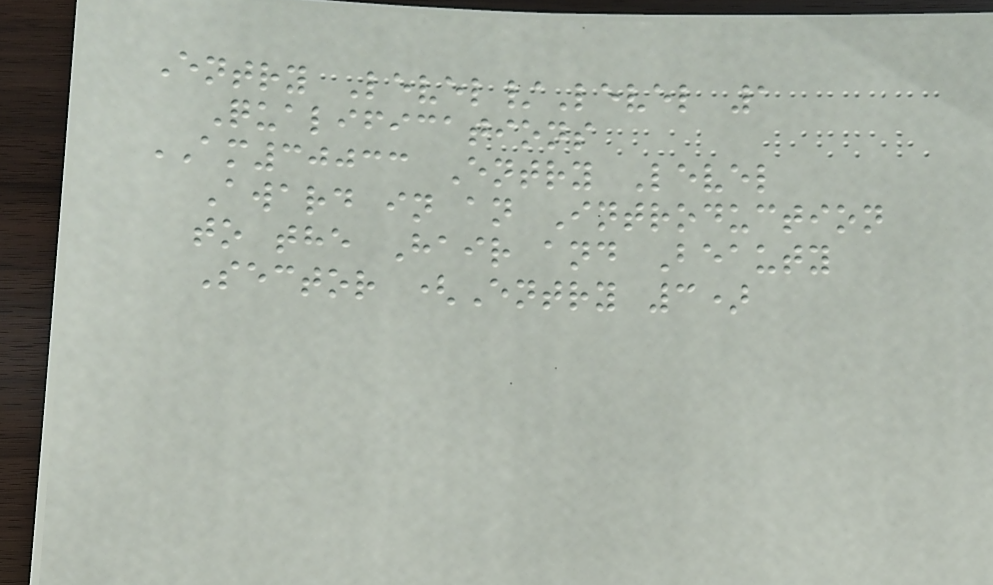Entry Level/Level 1
Qualifications
AM30033 Entry Level
Award in an Introduction
to the Hair and Beauty
Sector (Entry 3)
